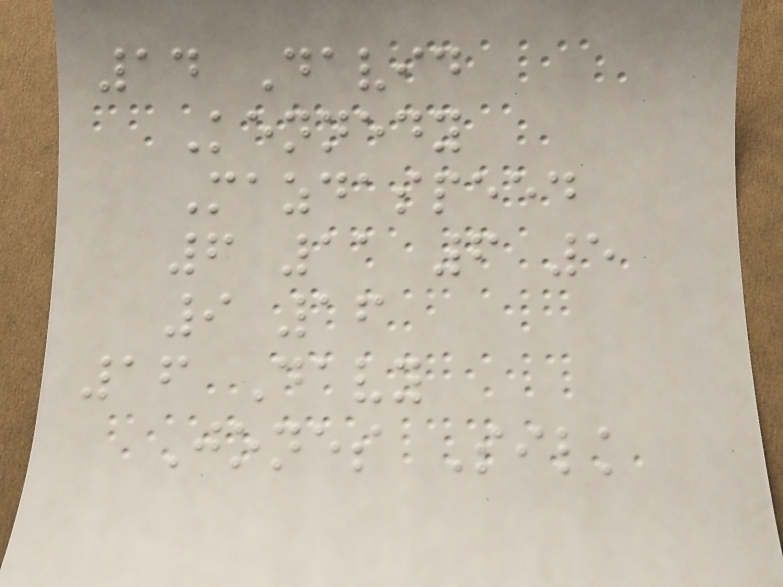14 David
Kennedy
Mazdaspeed
6 11 6 5
9 16
16 Davy
Jones Silk
